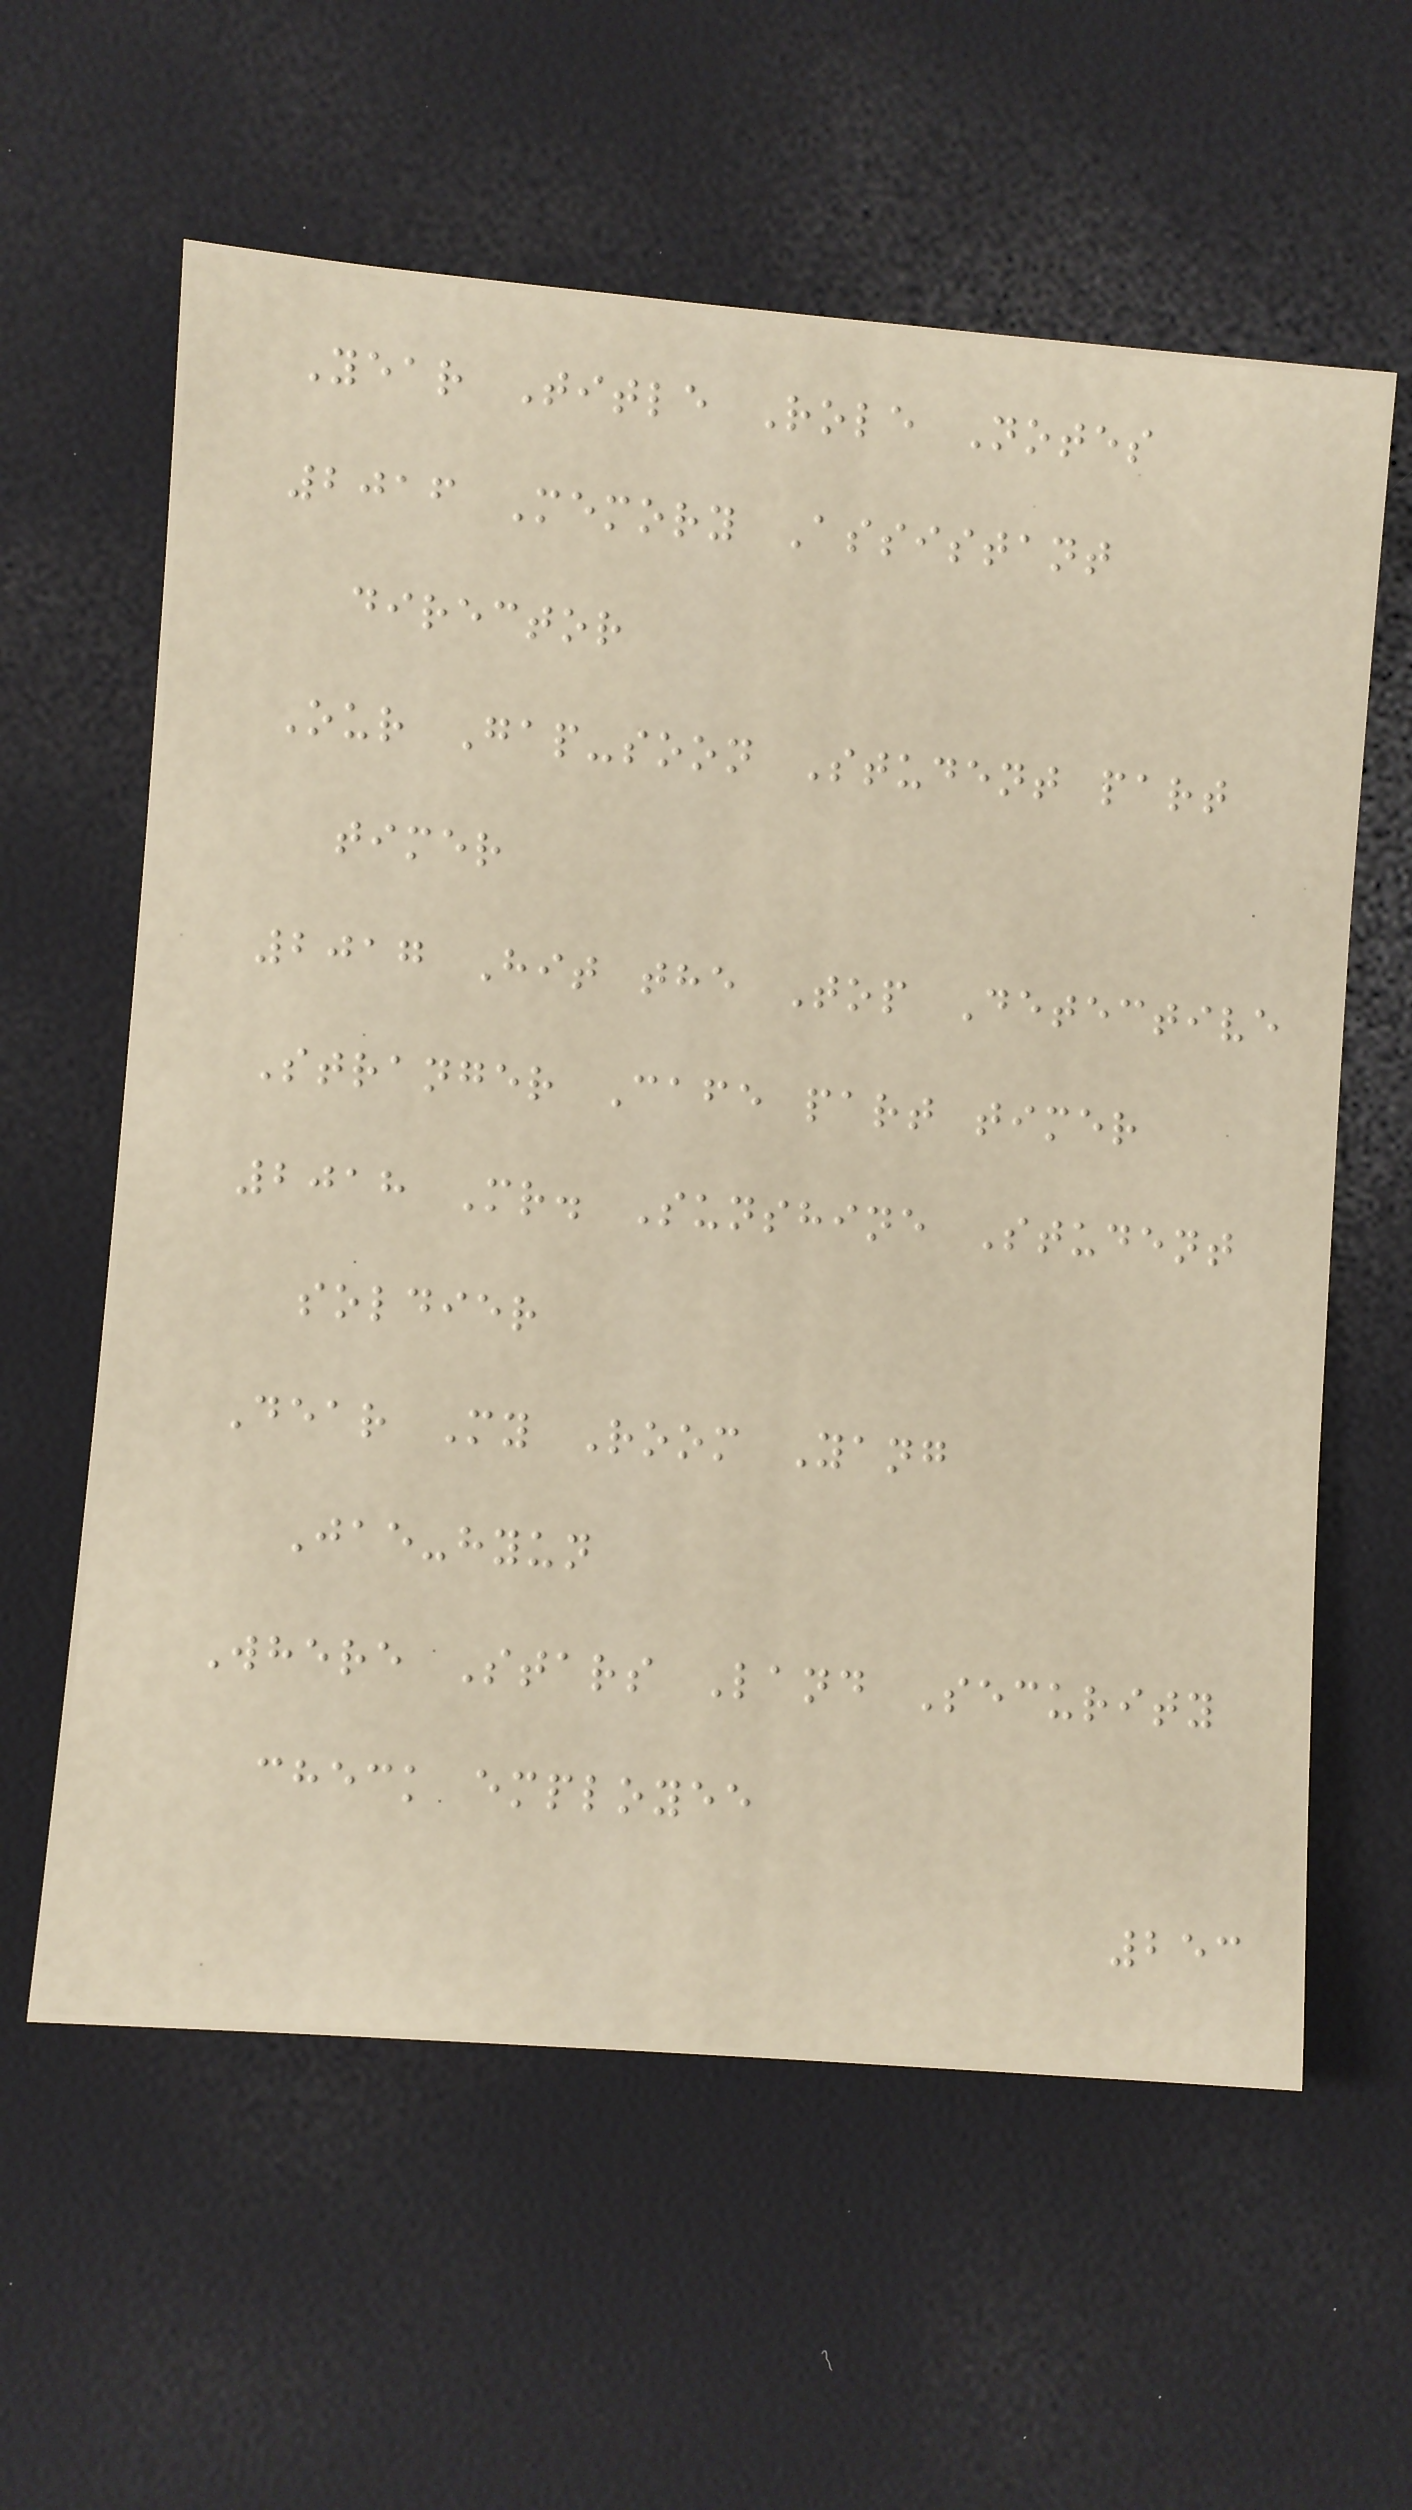Year Title Role Notes
2016 Memory Assistant
director
Our Gap-soon Student part
timer
2017 Hit the Top Detective
Stranger Cafe part timer
2018 Mr. Sunshine Student
soldier
Dear My Room Yang
Jae-hyun
Where Stars Land Security
check employee
253
